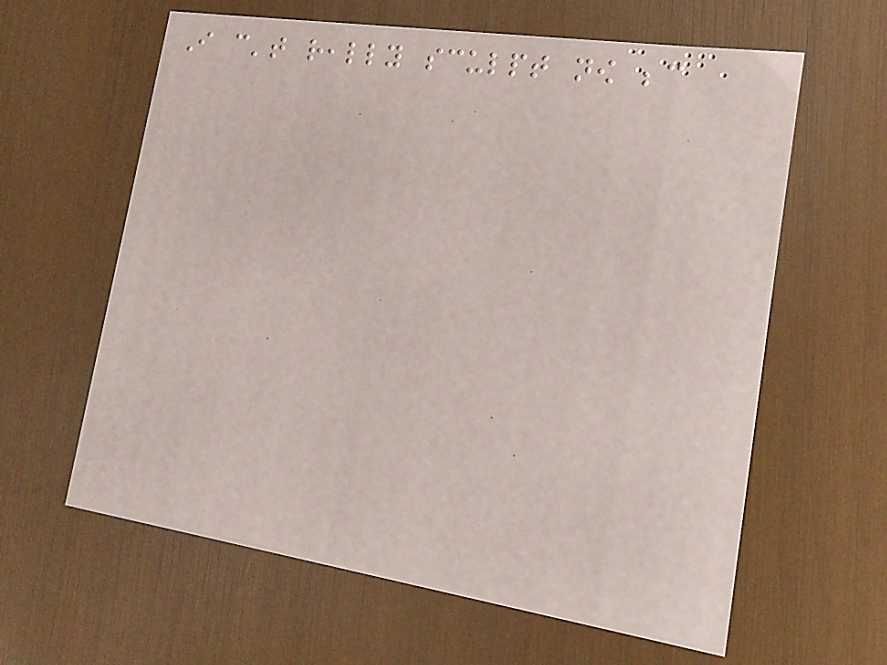I can't really sculpt now because
